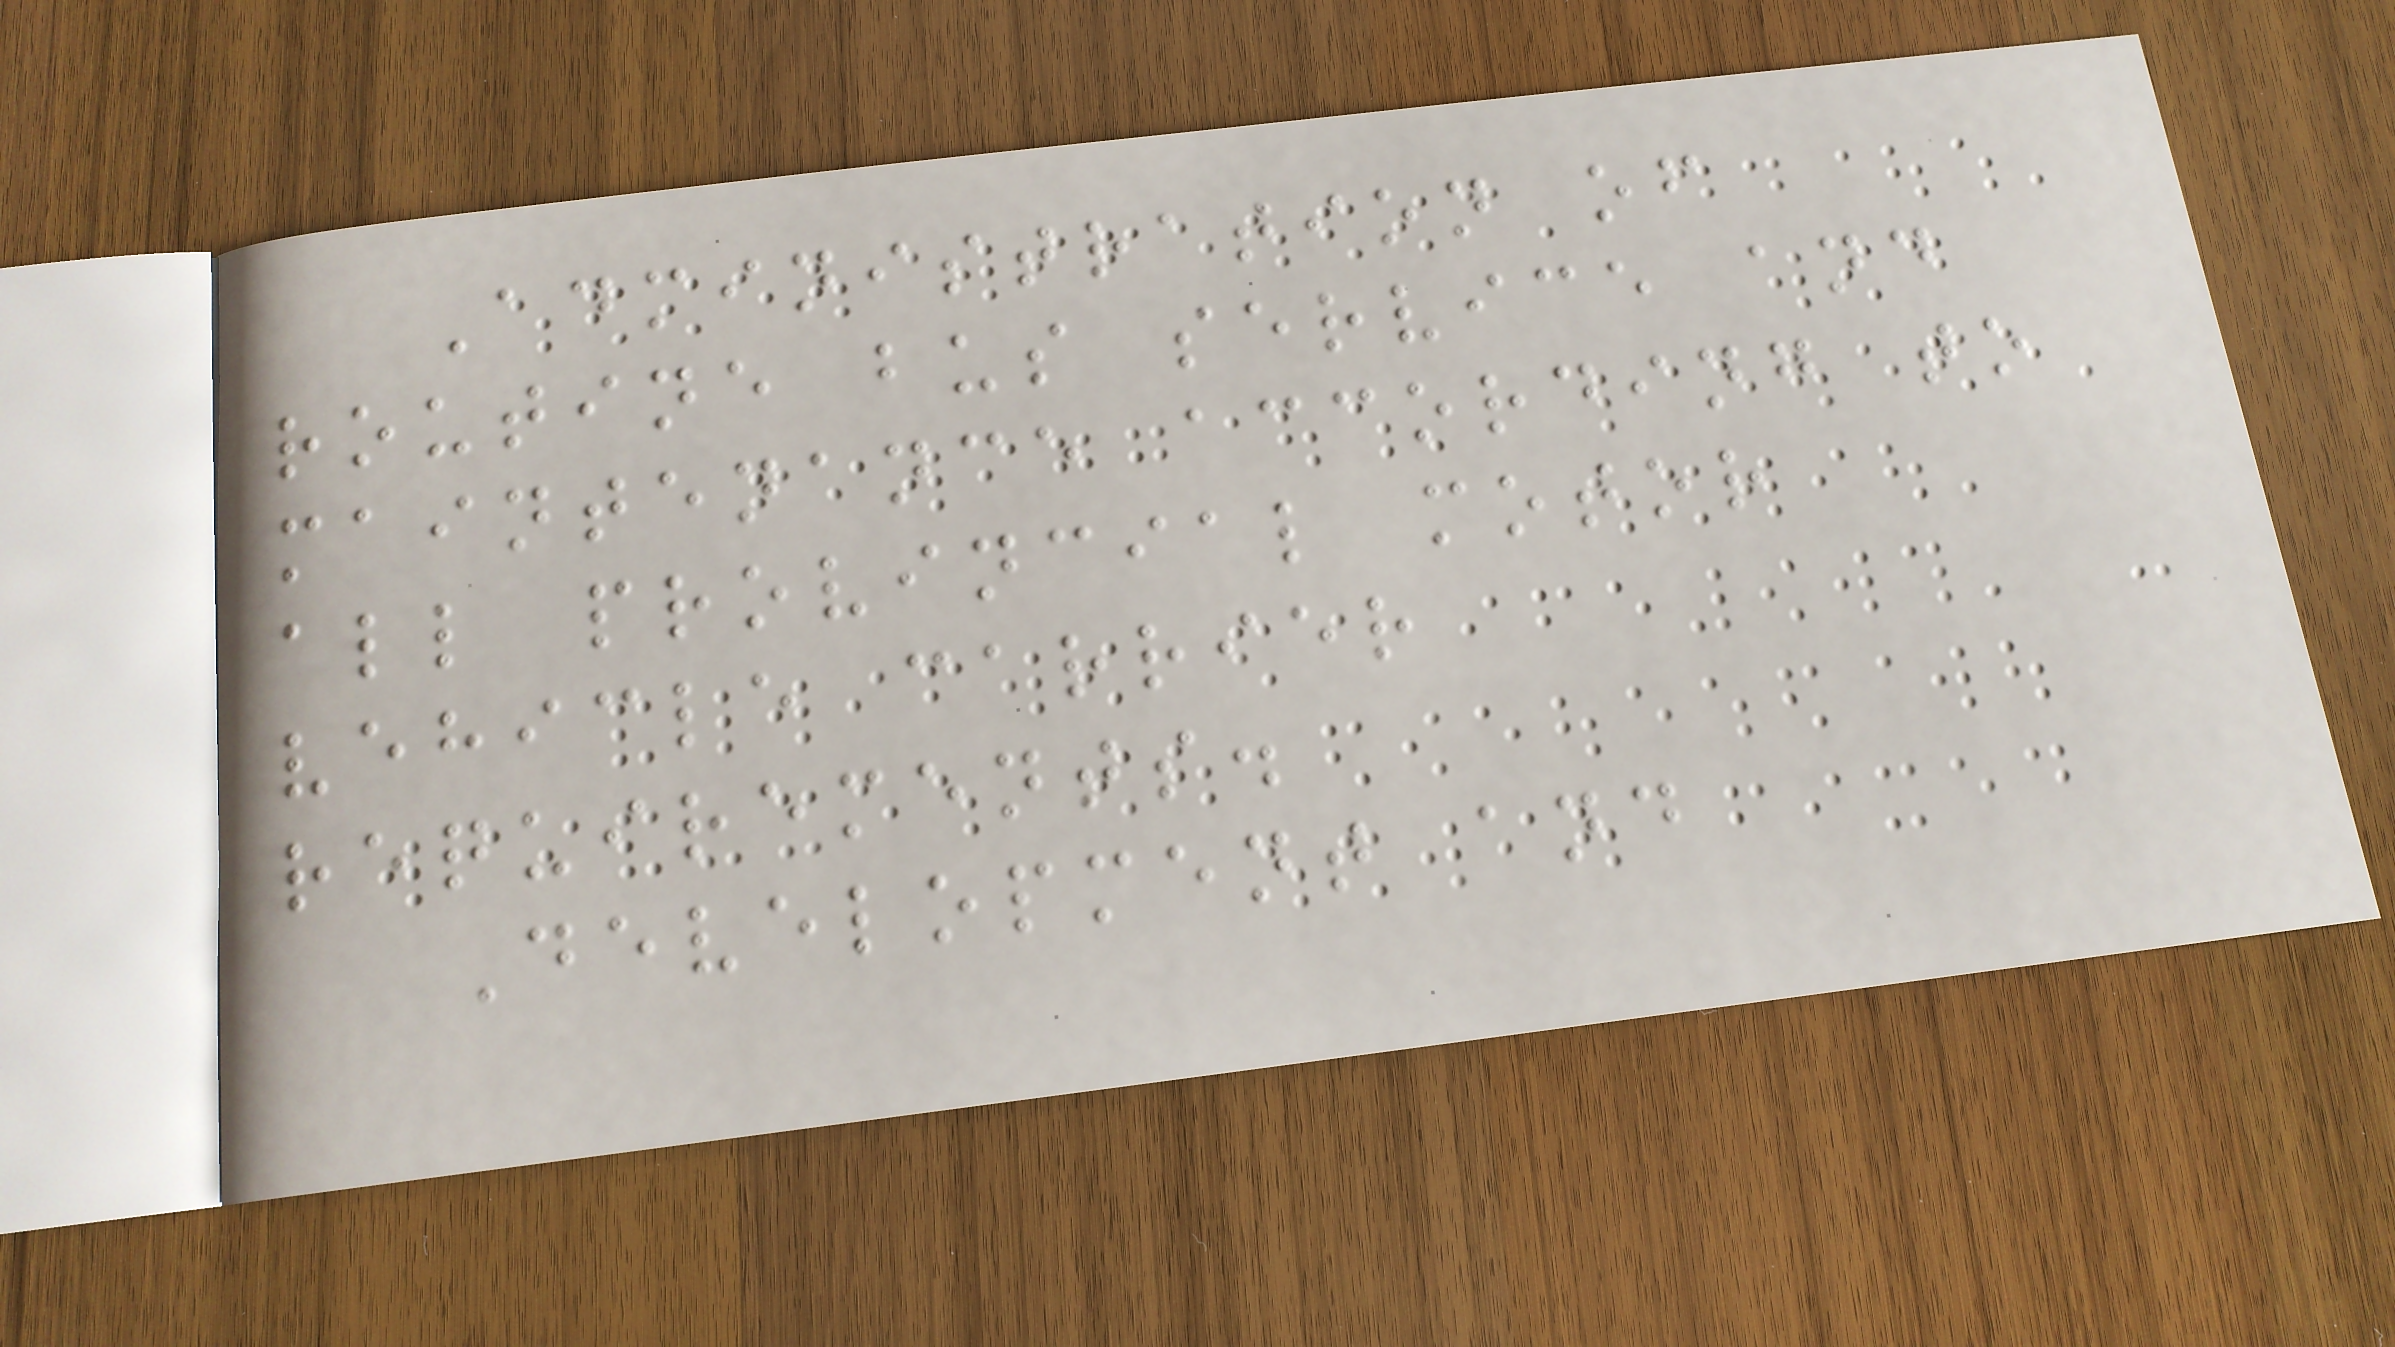Administration of
routine bus service and
maintenance according to
all provincial motor
vehicle carrier
requirements.
Development and
